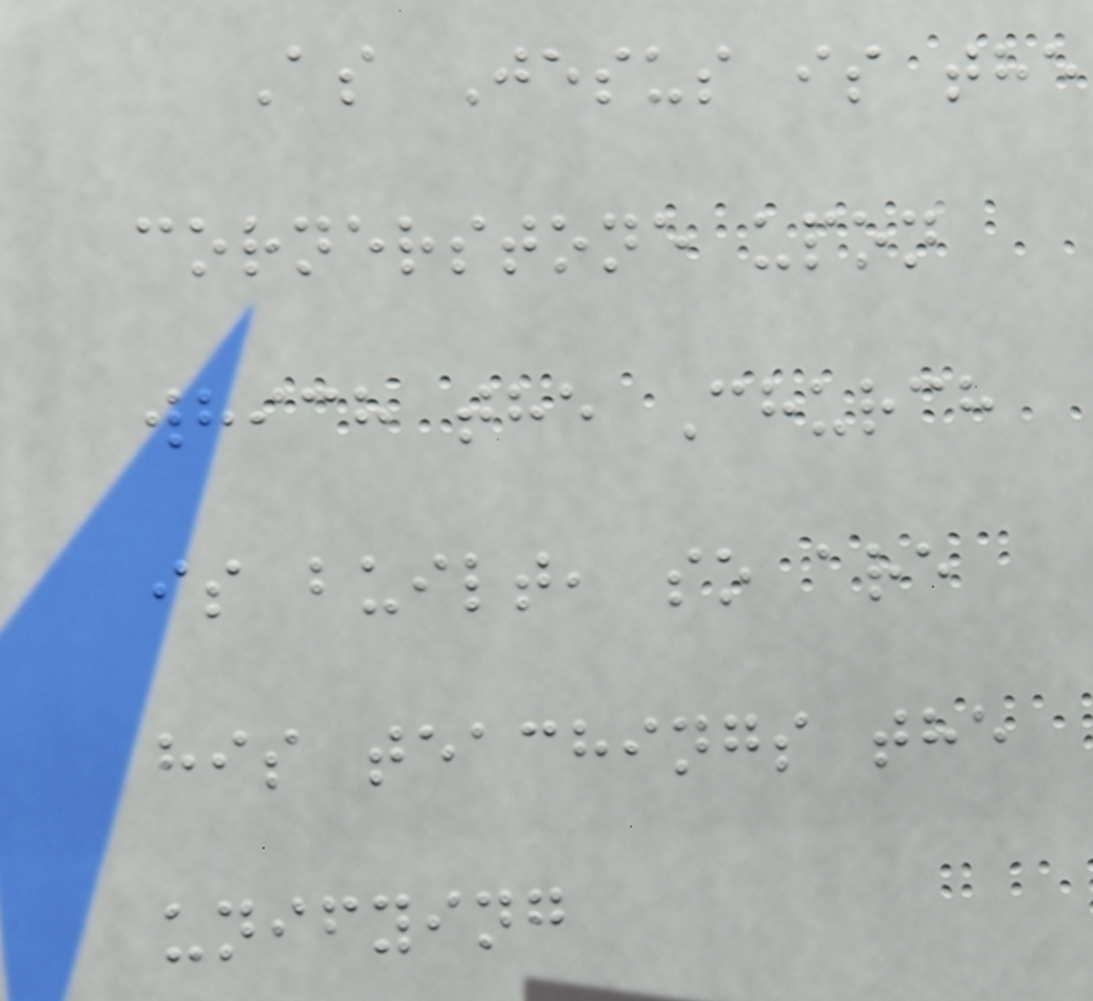As Jesus is the
cornerstone upon
which the Church
is built, so are
his teachings the
unifying
